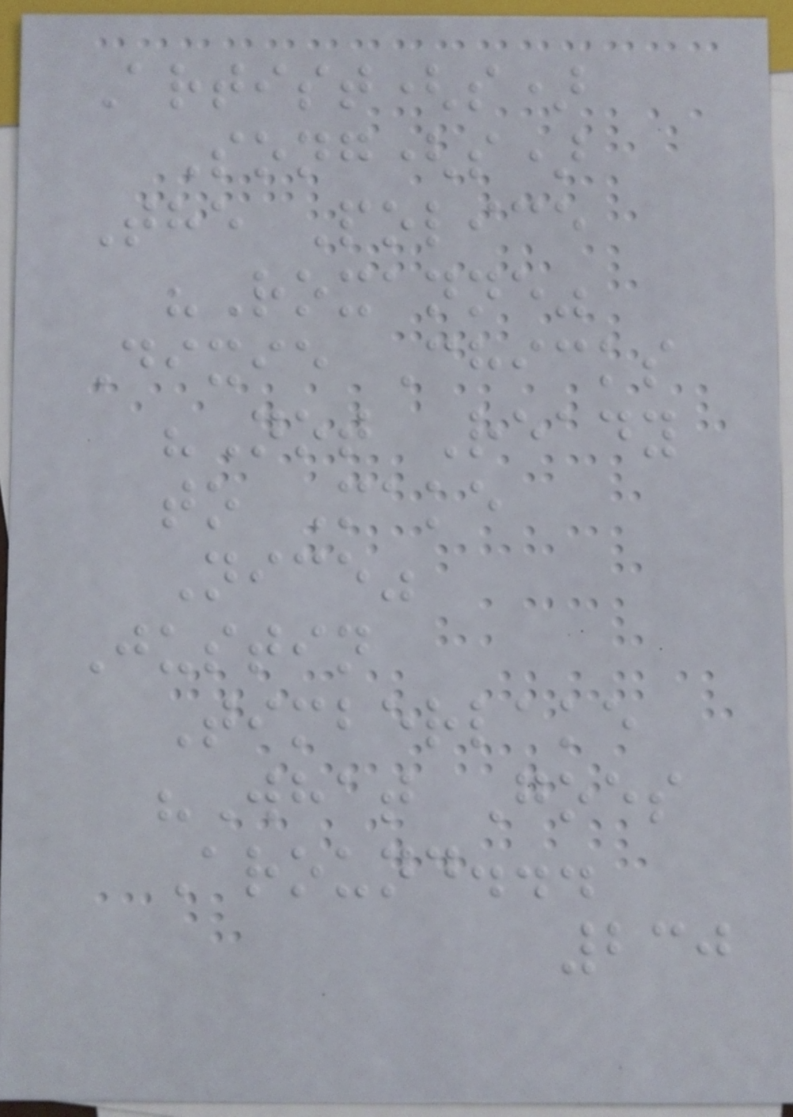Artist(s)
Song(s)
The Police
"Roxanne"
Dixie Chicks
"Not Ready
to Make
Nice"
Justin
Timberlake
"What Goes
Around...
230
